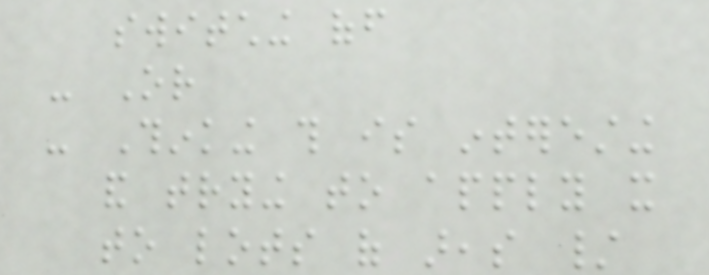switching off
- Or
- Thinking this is interesting
and trying to apply it
to lots of areas /
